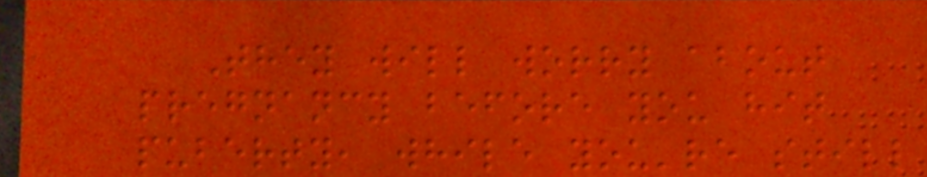They will worry about
pregnancy before you hit
puberty, while you're still
